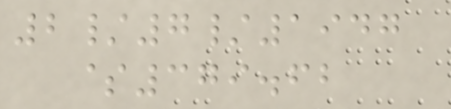2/7/1947
$379.62
